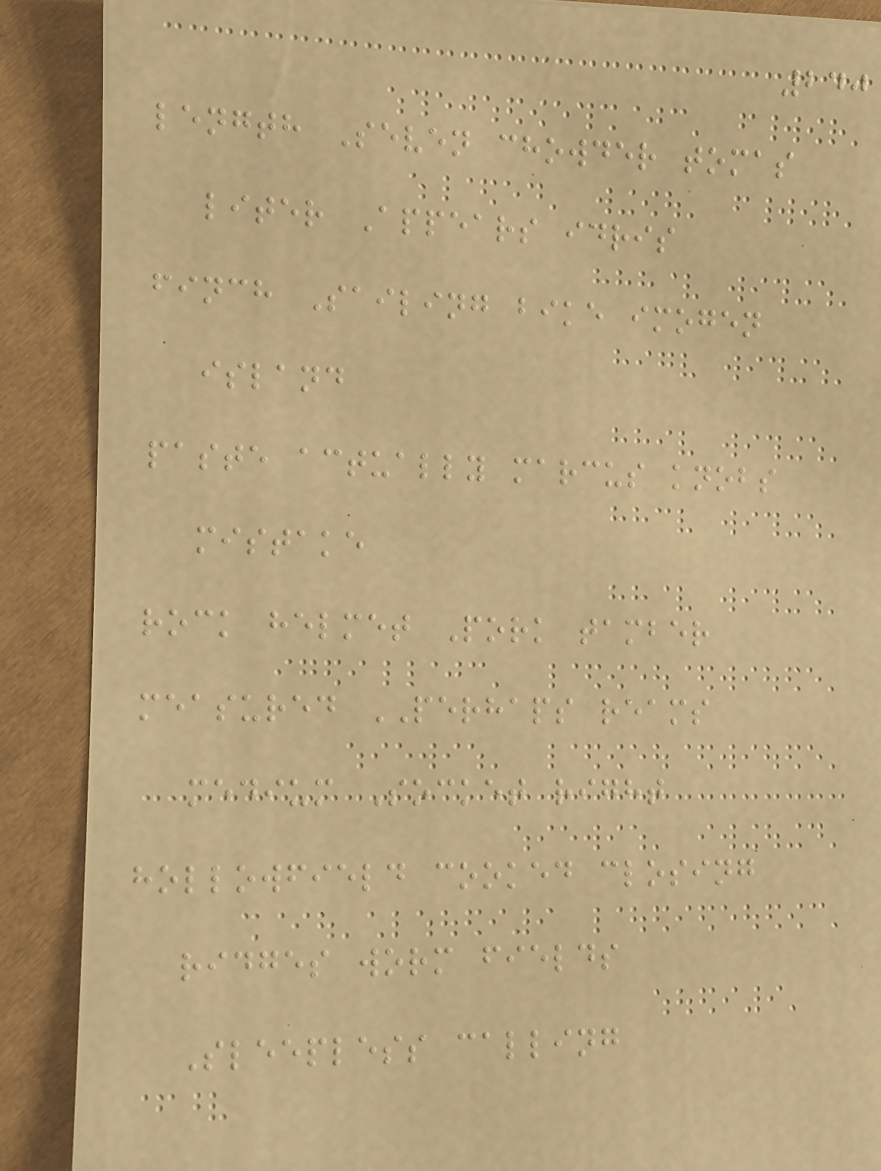240
length Seven chowder tomas
liter Appears idris
finch Sailing bike imogen
island
paste actually marcus knobs
mistake
rock helmet Pork tamber
measured PERHAPS reams
medium Socket right
hollowfield cooked closing
ridges worm fields
Sleepless calling
